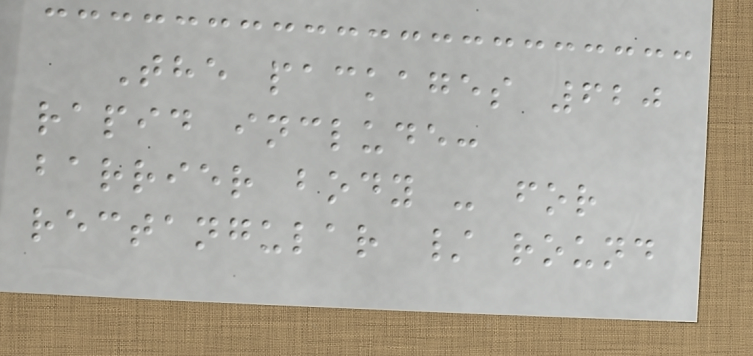The packages 620
rapid include:
barrier body - for
rectangular / round
